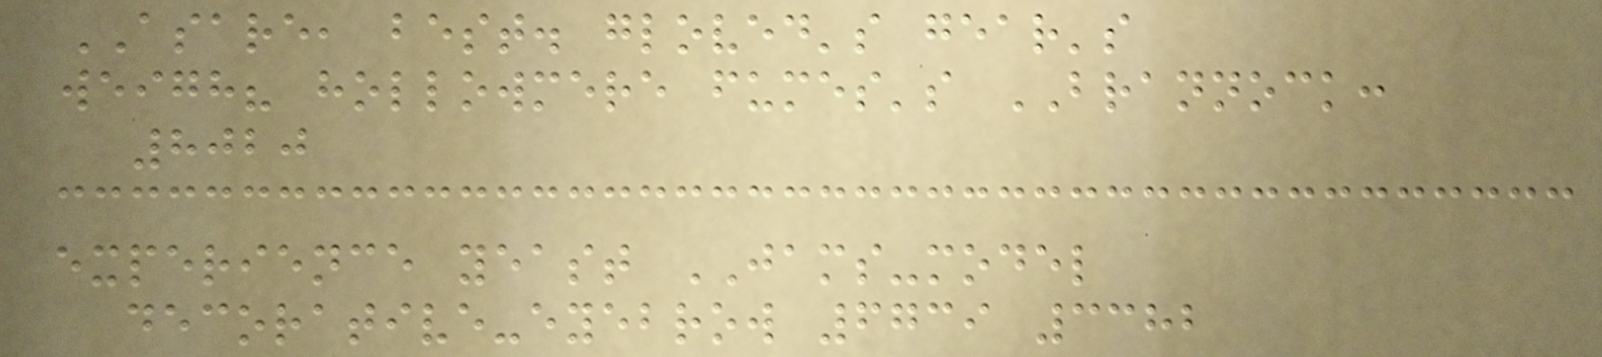ASARE, best. gloved's gear's
weigh? hollowmere fumes's BRANNOCK:
8020
experience yeast JAMS-model
decorative-eyebrow 6739 3382
